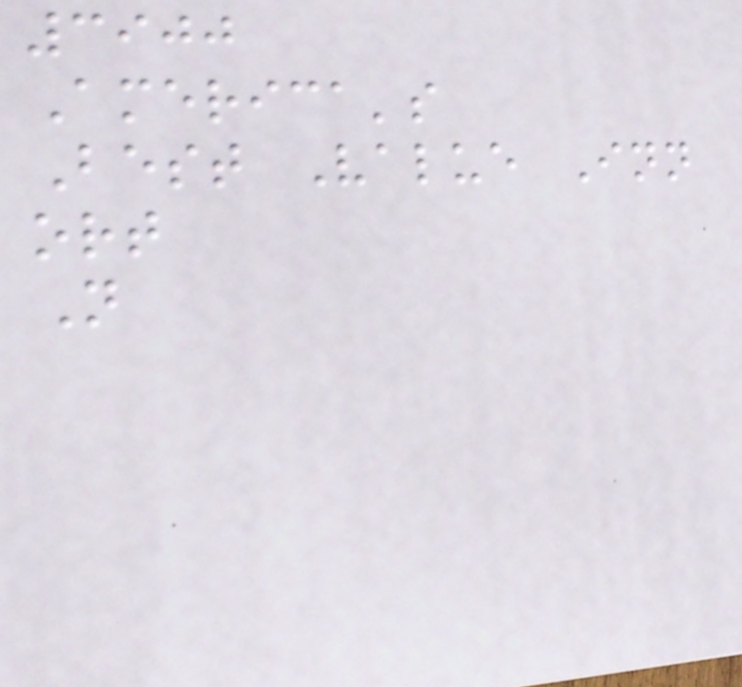3900
America's
Best Value Inn
ort
N
